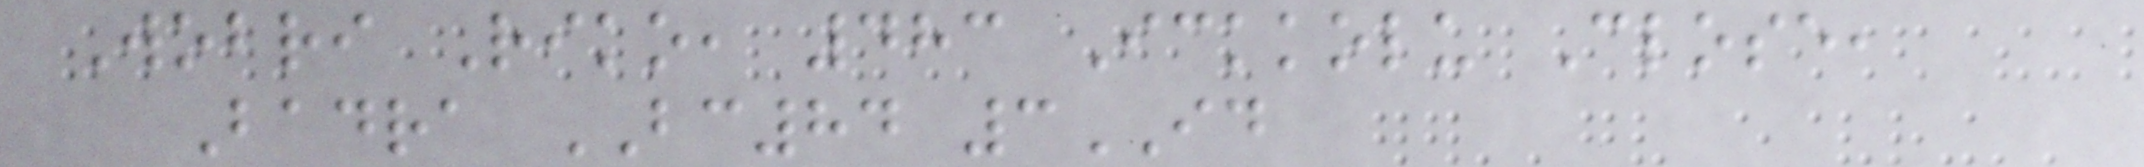Wobri Riko, 483 Ickkolu Close,
Badra BC84 3ID
